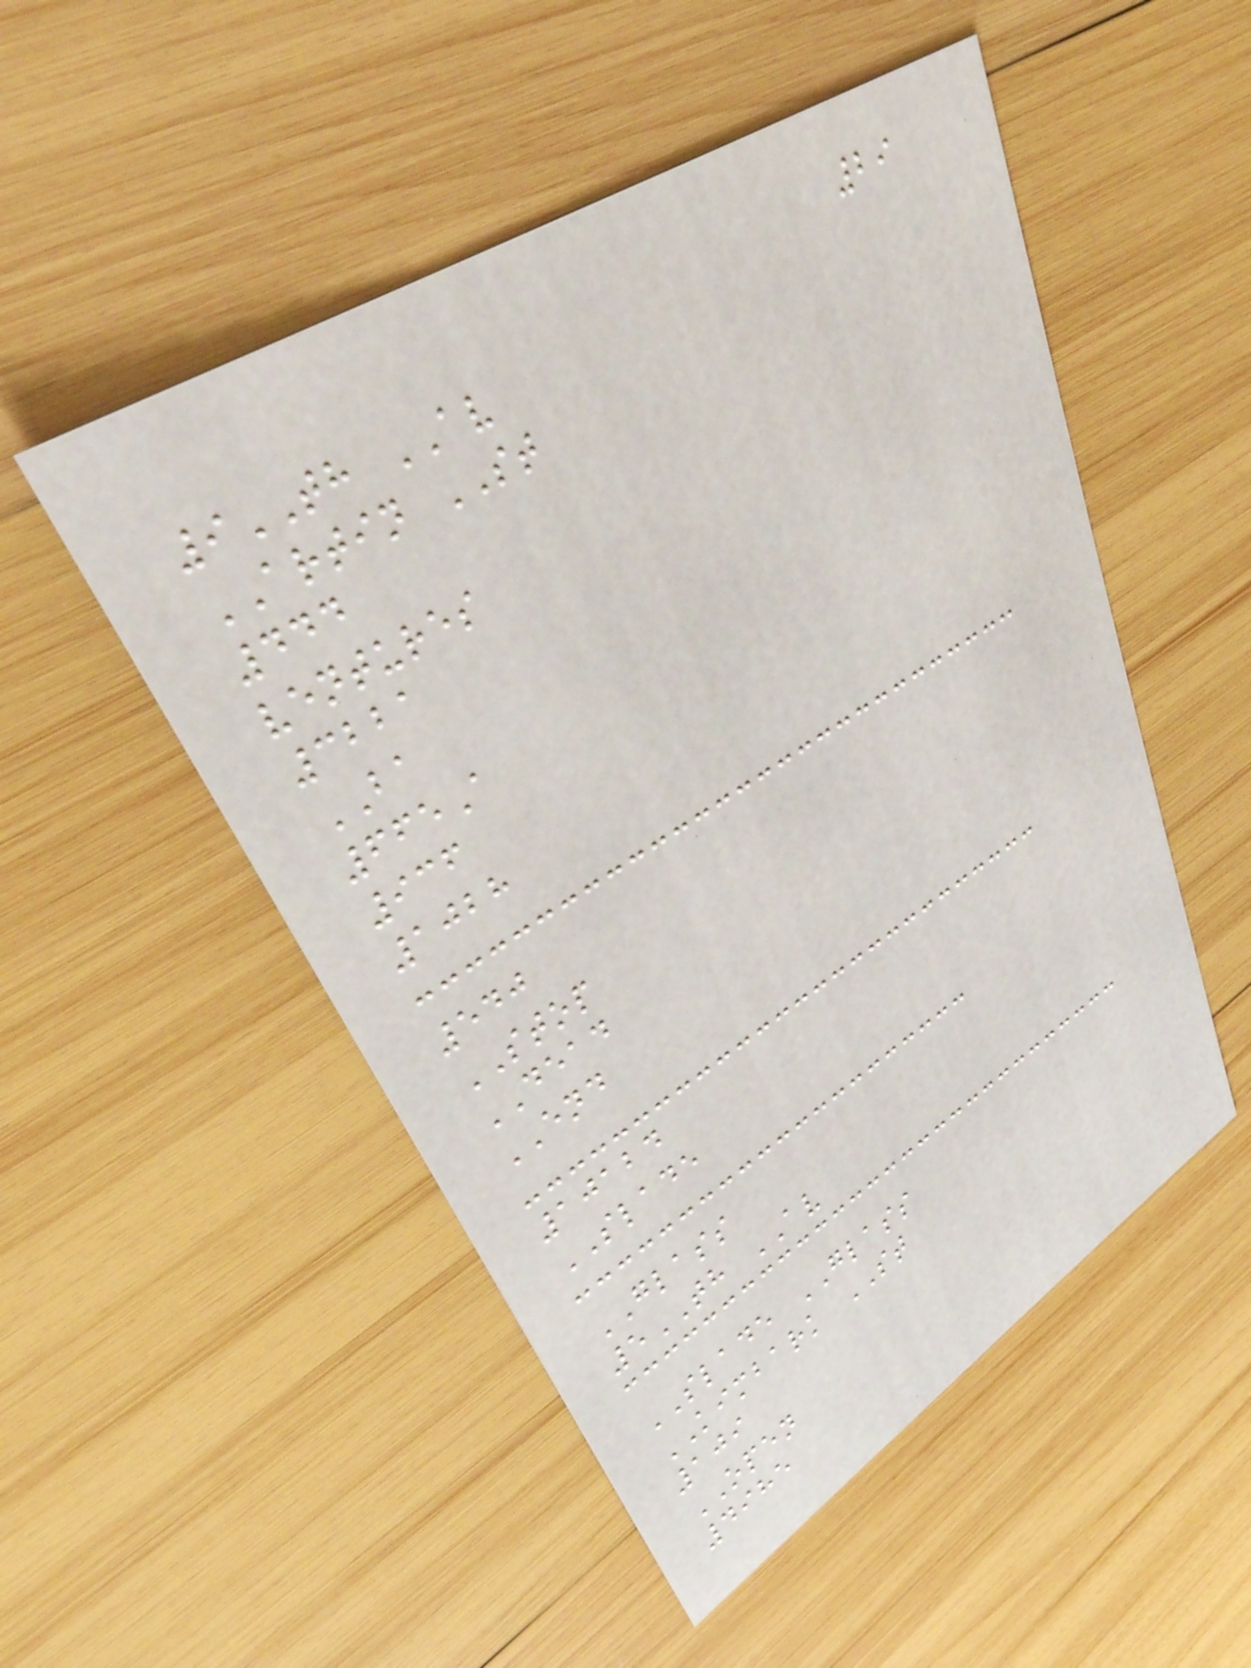29
9TH AV
ARTIN ST
444
ventures
3221
BA
665A
936
1028
540
STOP
DEAD
END
10124
SLADE
GLASS
5TH AV
SLADE GLASS
KIMBARK ST
109
OPEN
4985
